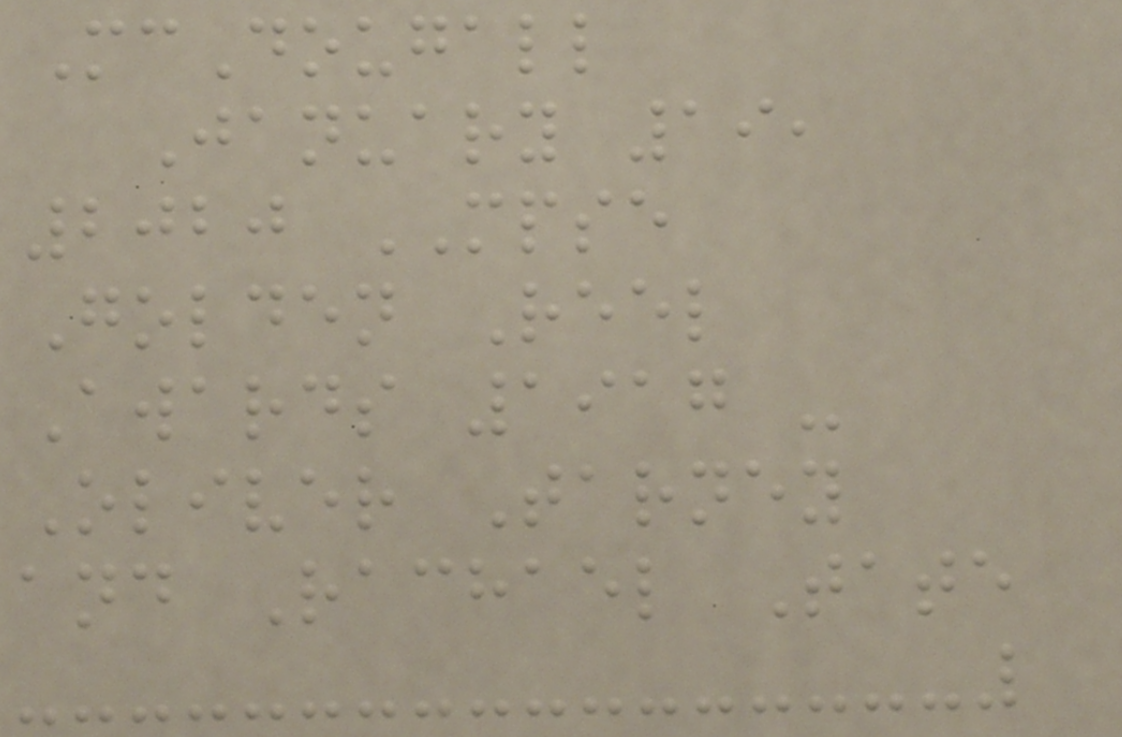McDougall
January 19,
2020 MPSE
Golden Reel
Awards 1917 -
Oliver Tarney
and Rachael Tate
